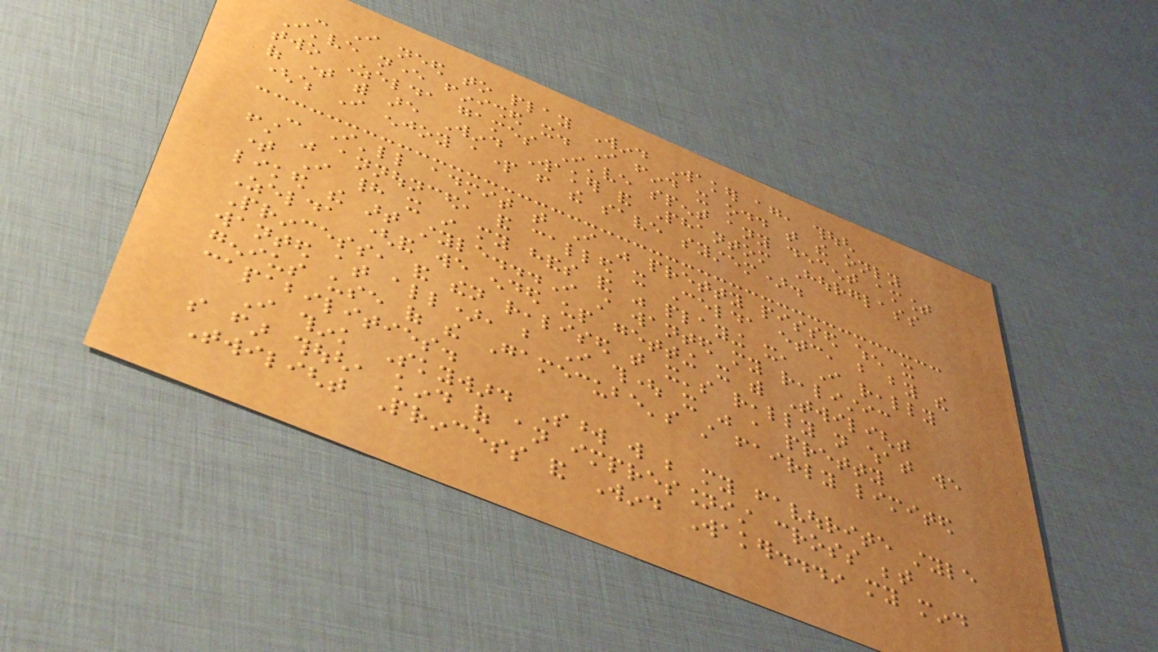- I need to play Wind Waker again, though
I've never finished it. I find it odd that the only
two Zelda games I've spent any decent amount
of time with are Wind Waker and Phantom Hourglass
(which I enjoy apart from the save system).
- I'll admit that I was pretty pissed when it
first was announced, and called it Celda etc, but by the
time I had it in my hands and was playing it, I really
liked the art style...I still wanted my realistic
Zelda (and we ended up getting it with Twilight
Princess, and then realised that it's really not what we
wanted at all), but I thought it was a pretty
genius use of the Gamecube's still fairly limited
capabilities.
I think Skyward Sword will be my favourite style
so far though, kind of an impressionist cross between
Twilight Princess and Wind Waker...in my mind
